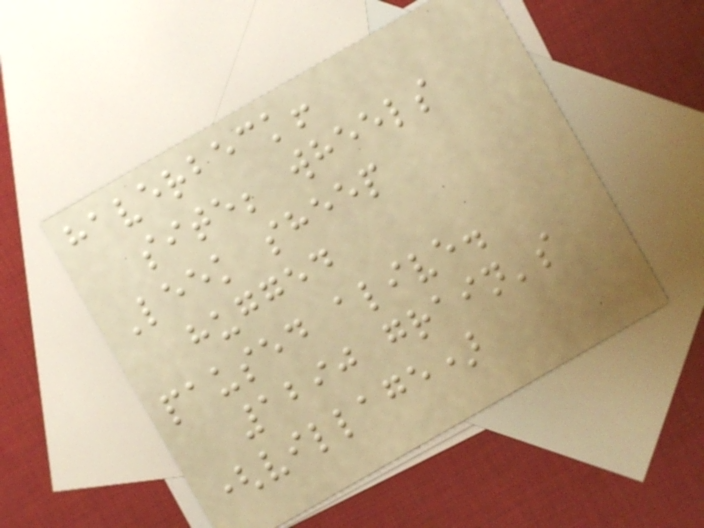haverbeck!
site; wheels
Leek sheep
hugged
paused alive.
1290 grain's
(village)
